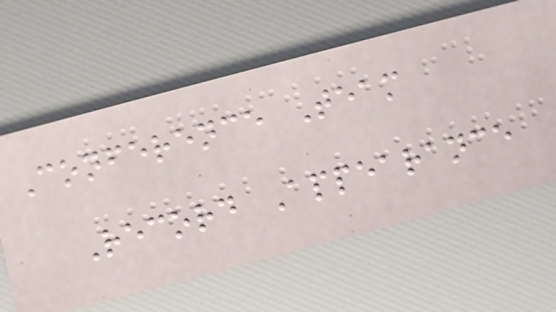Conference Team
Record Appearance
